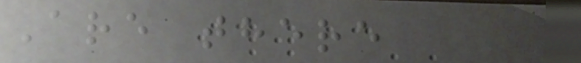Are there
